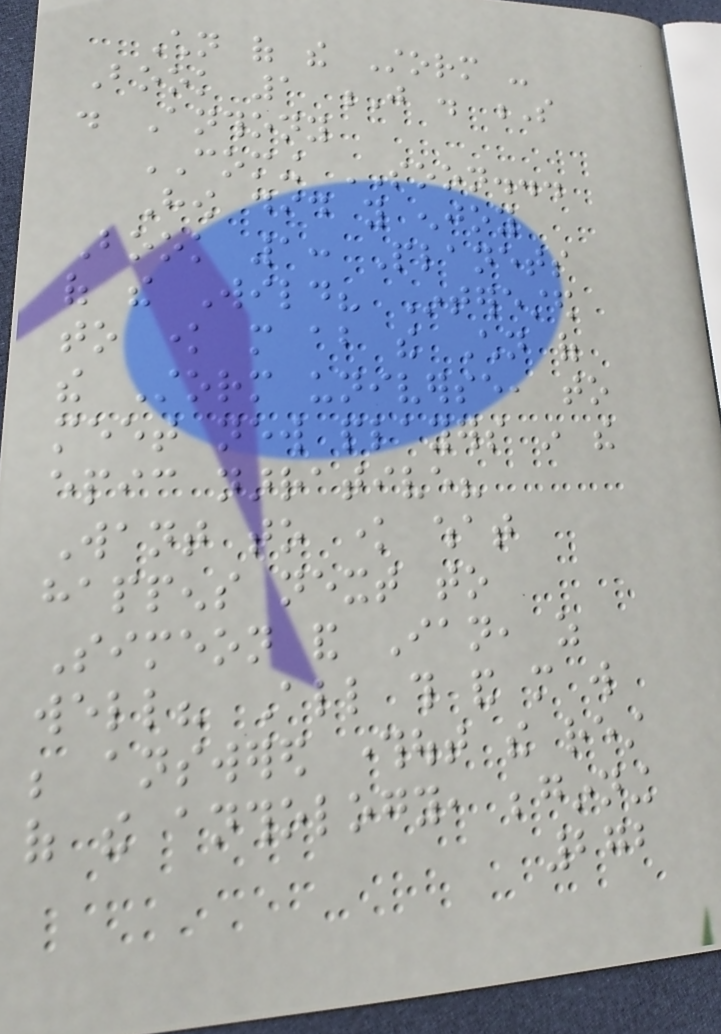Children of the Storm -
Book 1 J . S
. Anthony
COMING SOON...
How did you enjoy
Book 1: Planets
of the Wild? Interested
to know more about the Children of
the Storm universe, to
meet new players in the
epic narrative?
Want to know what
happens next to
Simeon and Ian, as
well? All this and more will
be answered throughout the rest
of the anthology, beginning
272
